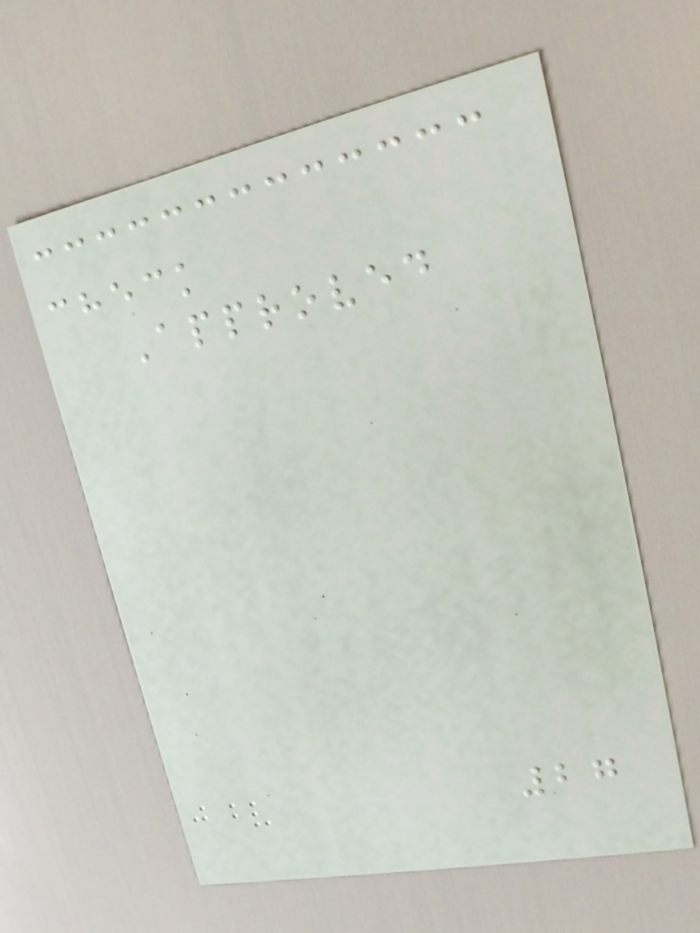check
Approved
27
